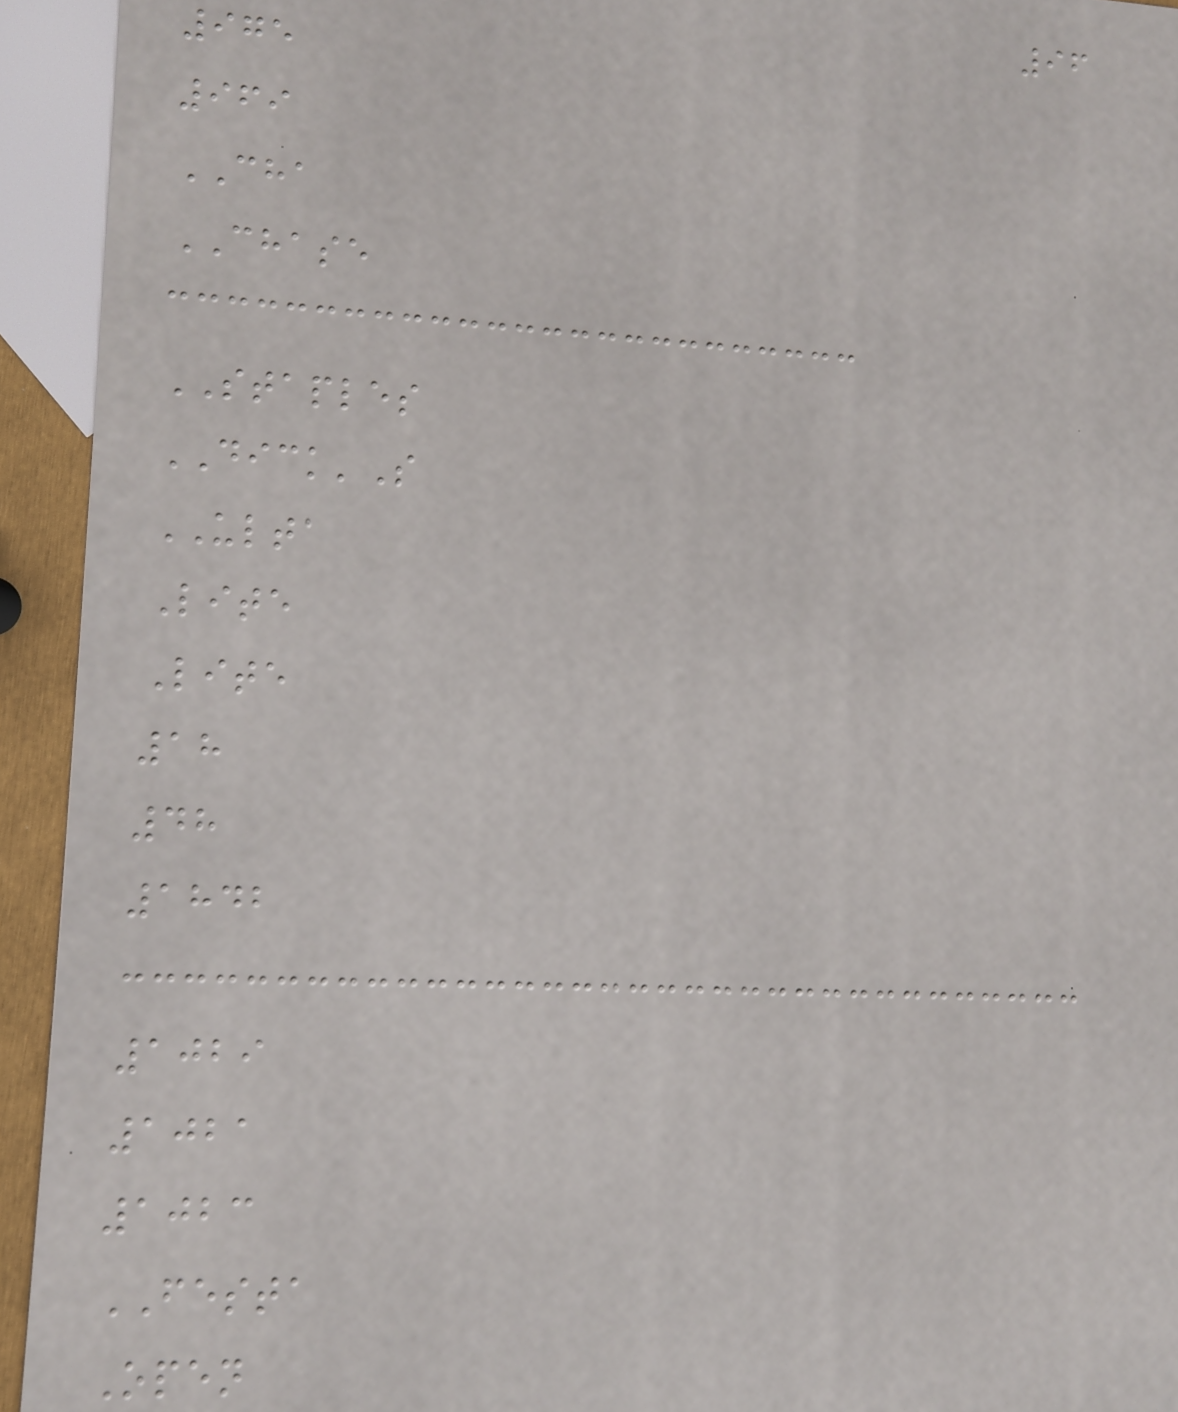96
975
969
CHA
CHASE
STAPLES
DICK'S
ULTA
Lite
Lite
18
48
1842
1029
1021
1023
FESTA
Open
